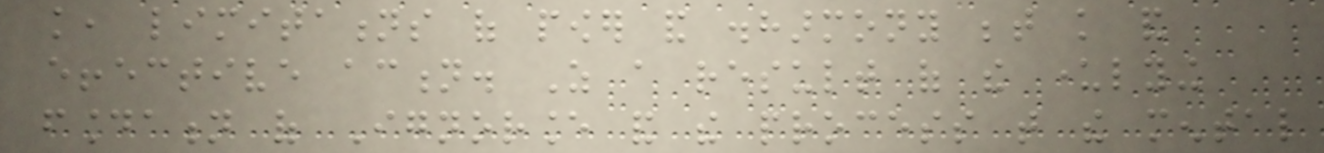knowledge, limitations of power and disharmony between knowledge and
effective action. As a result of the underlying
foundation of Ignorance and the process that the mental
